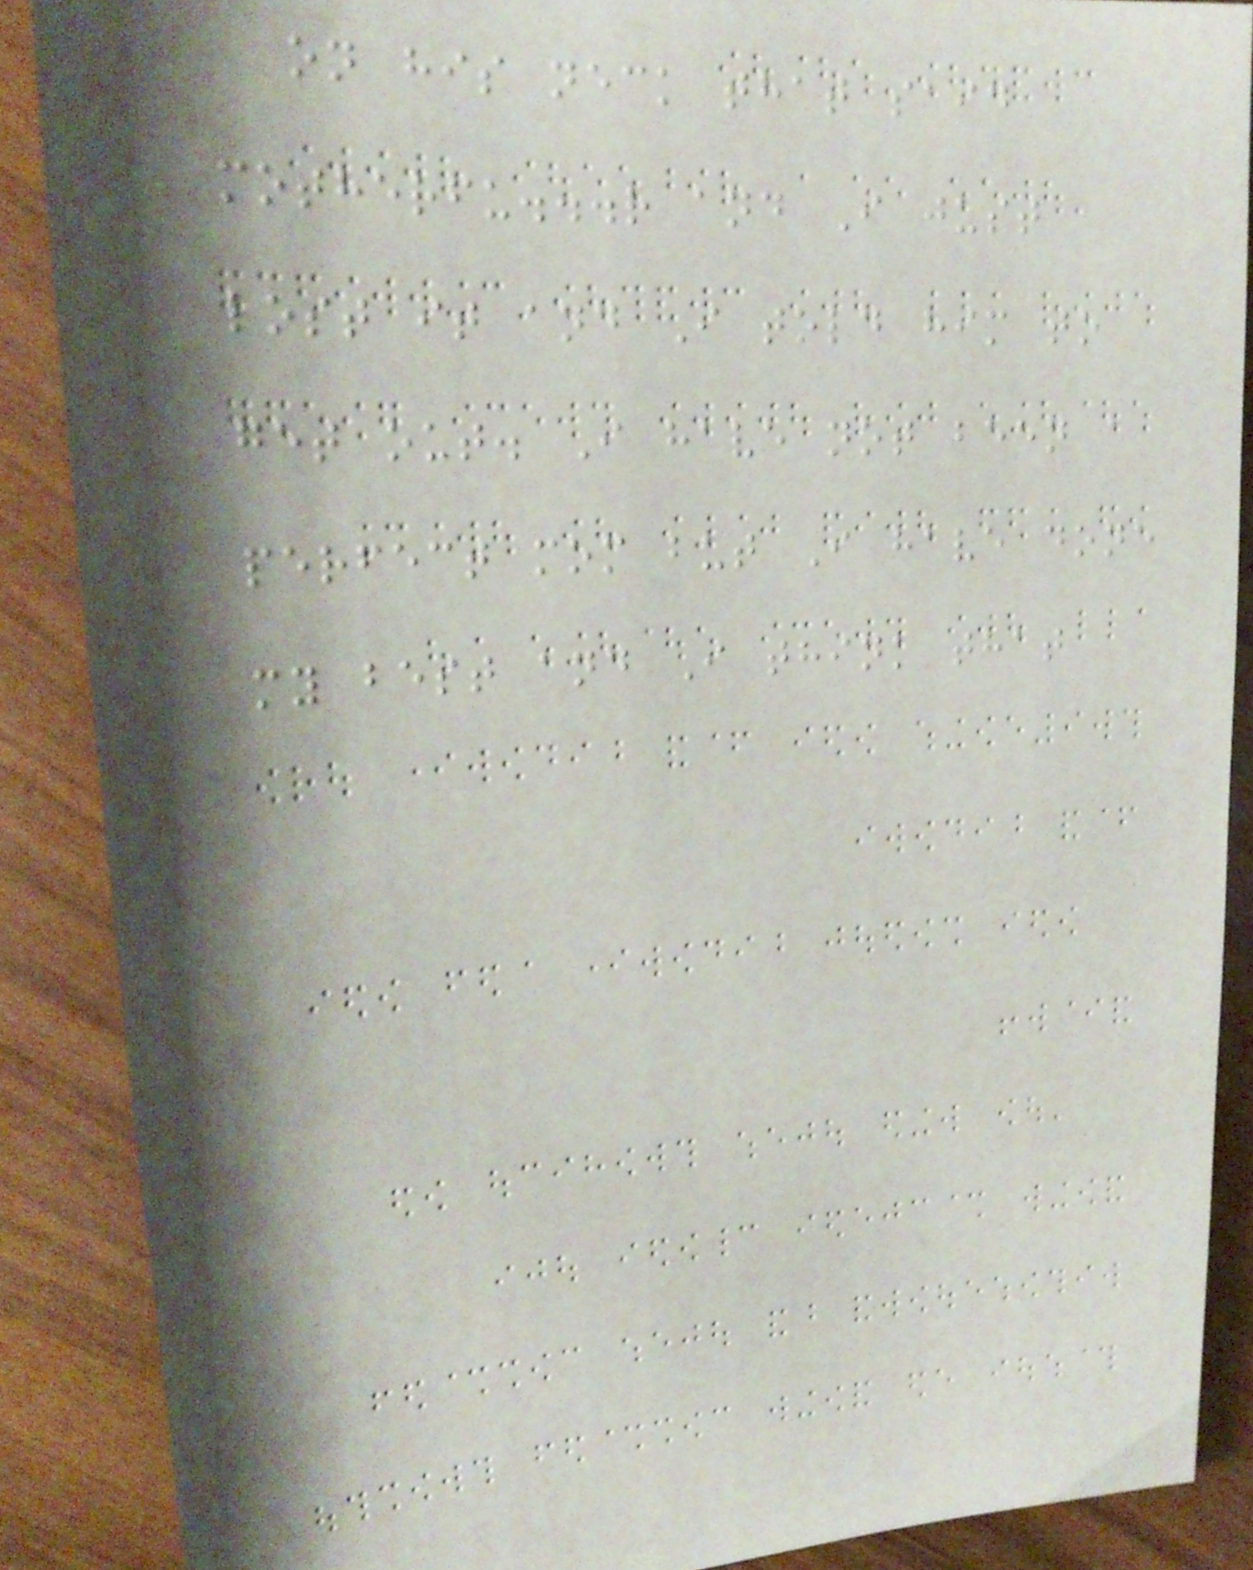on his neck that said
motherfu...r and I just
lost it and I told him to
get out. I have not been a
perfect mom but I have done
my best and I think that
